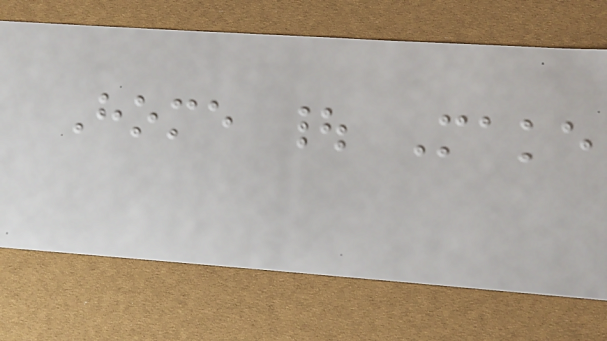Home | Make
